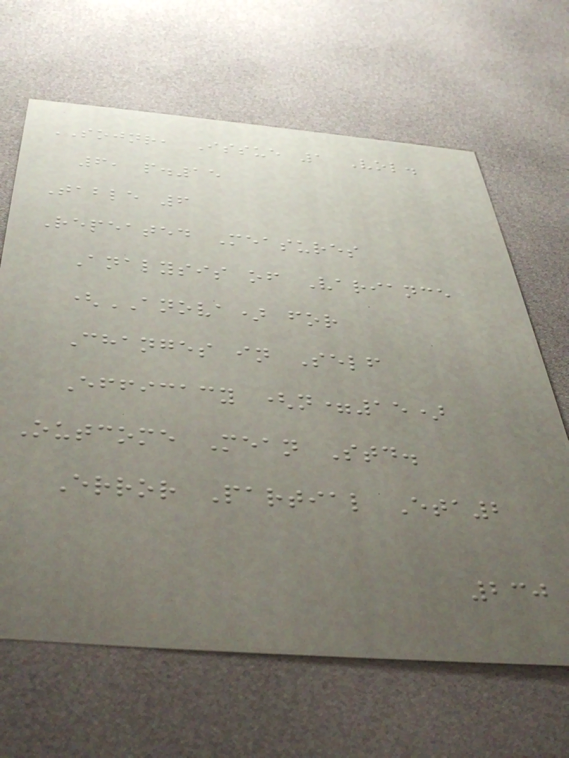SOJNR, Issue 1 Vol.
6, p.15
Table 6
Repeated Measures
Analysis of Variance
(ANOVA) for
Changes in Self
Efficacy (n=15)
Outcome Mean Std.
Error Partial Eta2
230
